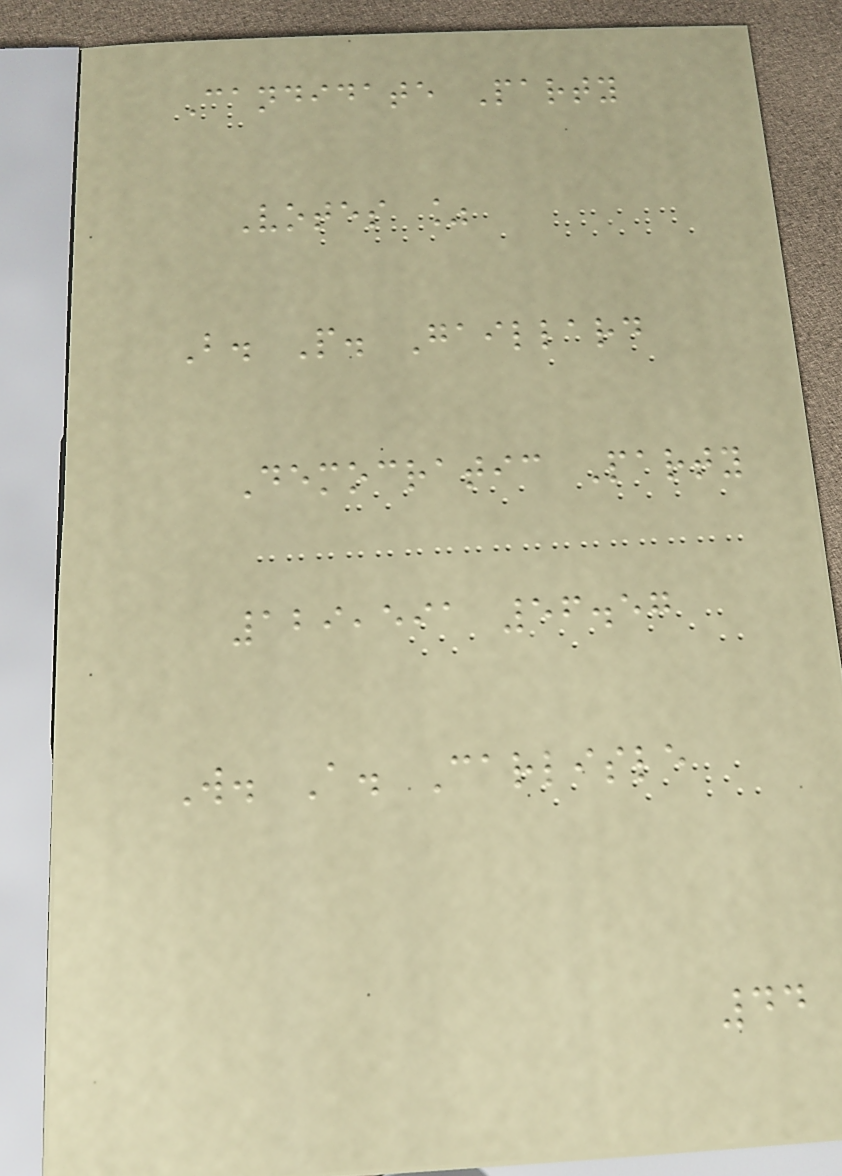Candidate Party
Votes %
B. P. Gaillard
Democratic Party
129,591 56.57
W. A. Carlisle
44
